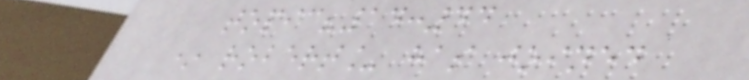topic?14:44
* robert_ has joined
